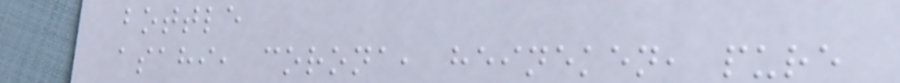bottle
asahi, corona, heineken, pure
